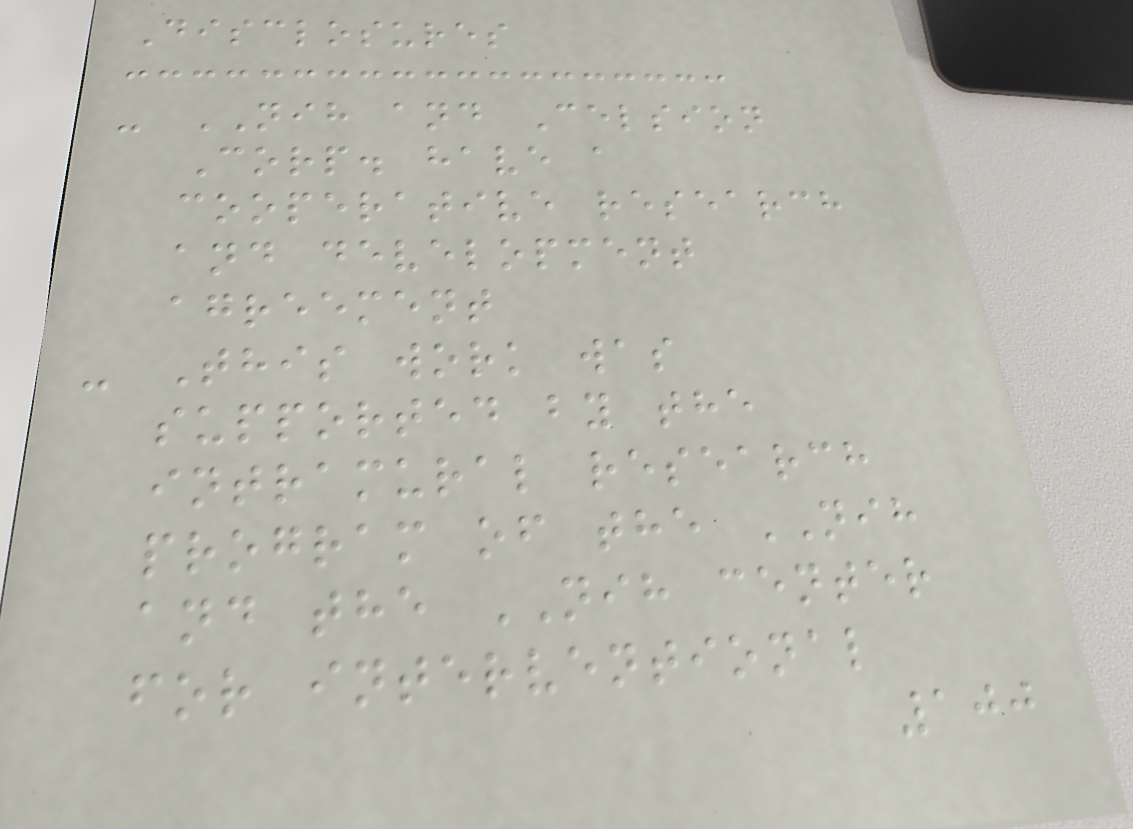Disclosures
- NIH and Celsion
Corp. have a
cooperative research
and development
agreement
- This work was
supported by the
intramural research
program of the NIH
and the NIH center
for interventional
100
